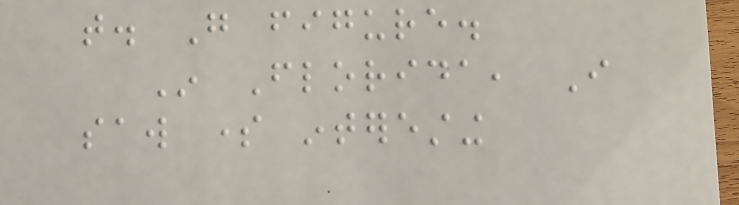that. Go figure.
In Florida, I
saw some interesting
